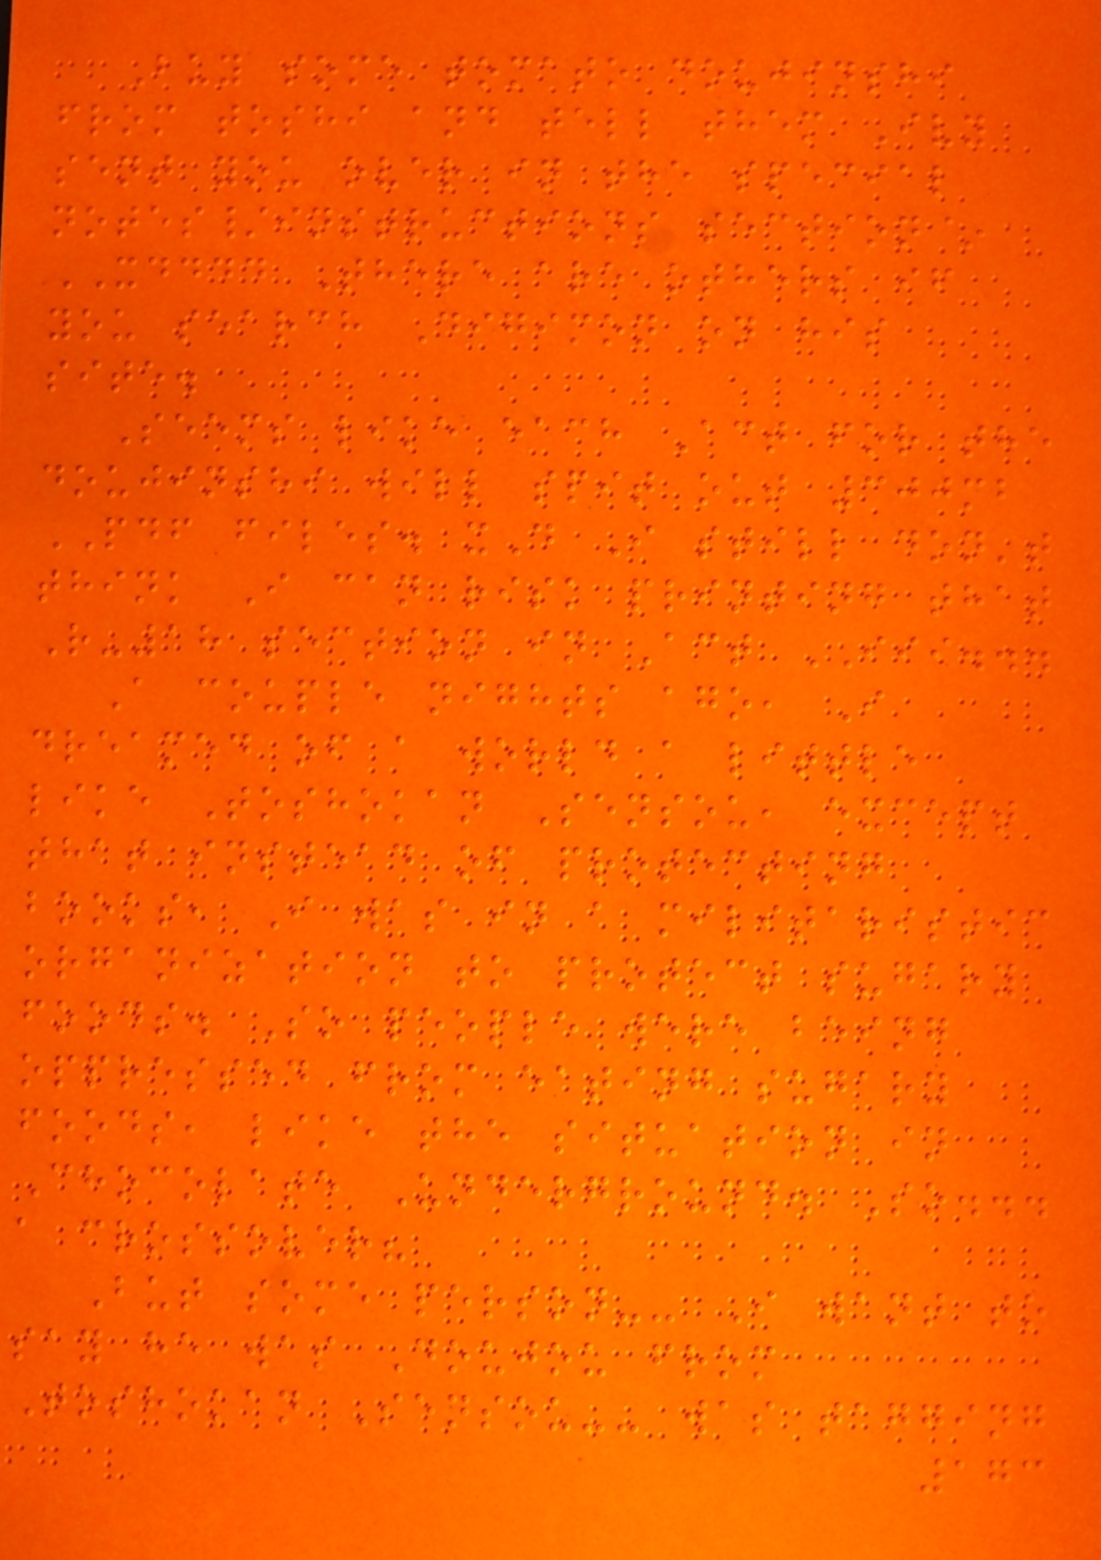Buy some tomato doujinshi
from toshi and tell them Ivy
sent you over in the special
notes/instructions section~
XDDDD There are others if
you search Digimon on his
site.
Seems like each Act for the
doujinshi will spit out 300mb
PDF files. xD I still don't
think I can risk printing that
R-18 section in Act III...
A couple nights ago, I
dreamed of a world a little
like Toshokan Sensou, except
that instead of protecting
books, I was in a militaristic
organization to protect sugary
foods. So people were being
oppressed from eating sugary
foods, like the situation in
Chocolate Underground. So...
a crossover?
But some person-- I want to
say he was Doujou from
Toshokan Sensou-- was tagging
173
